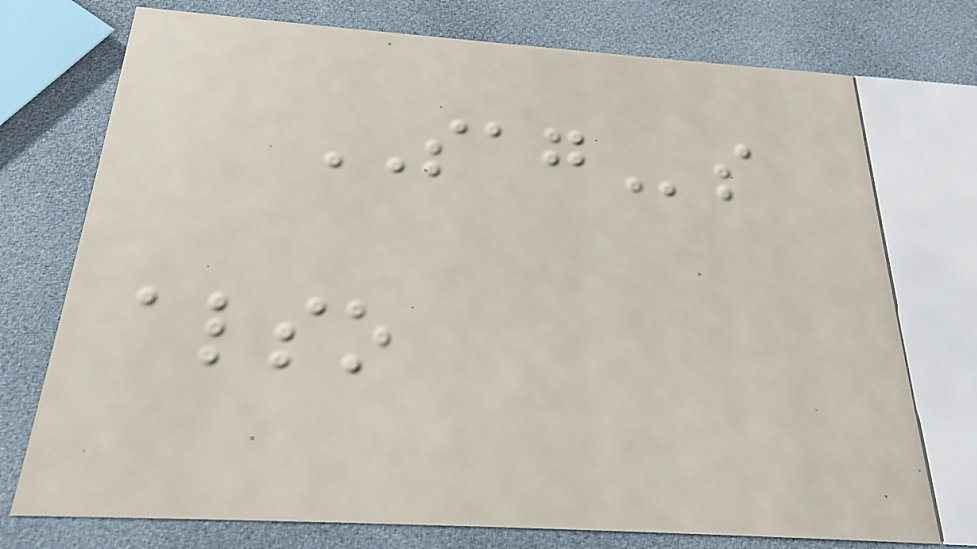SAGs
also
